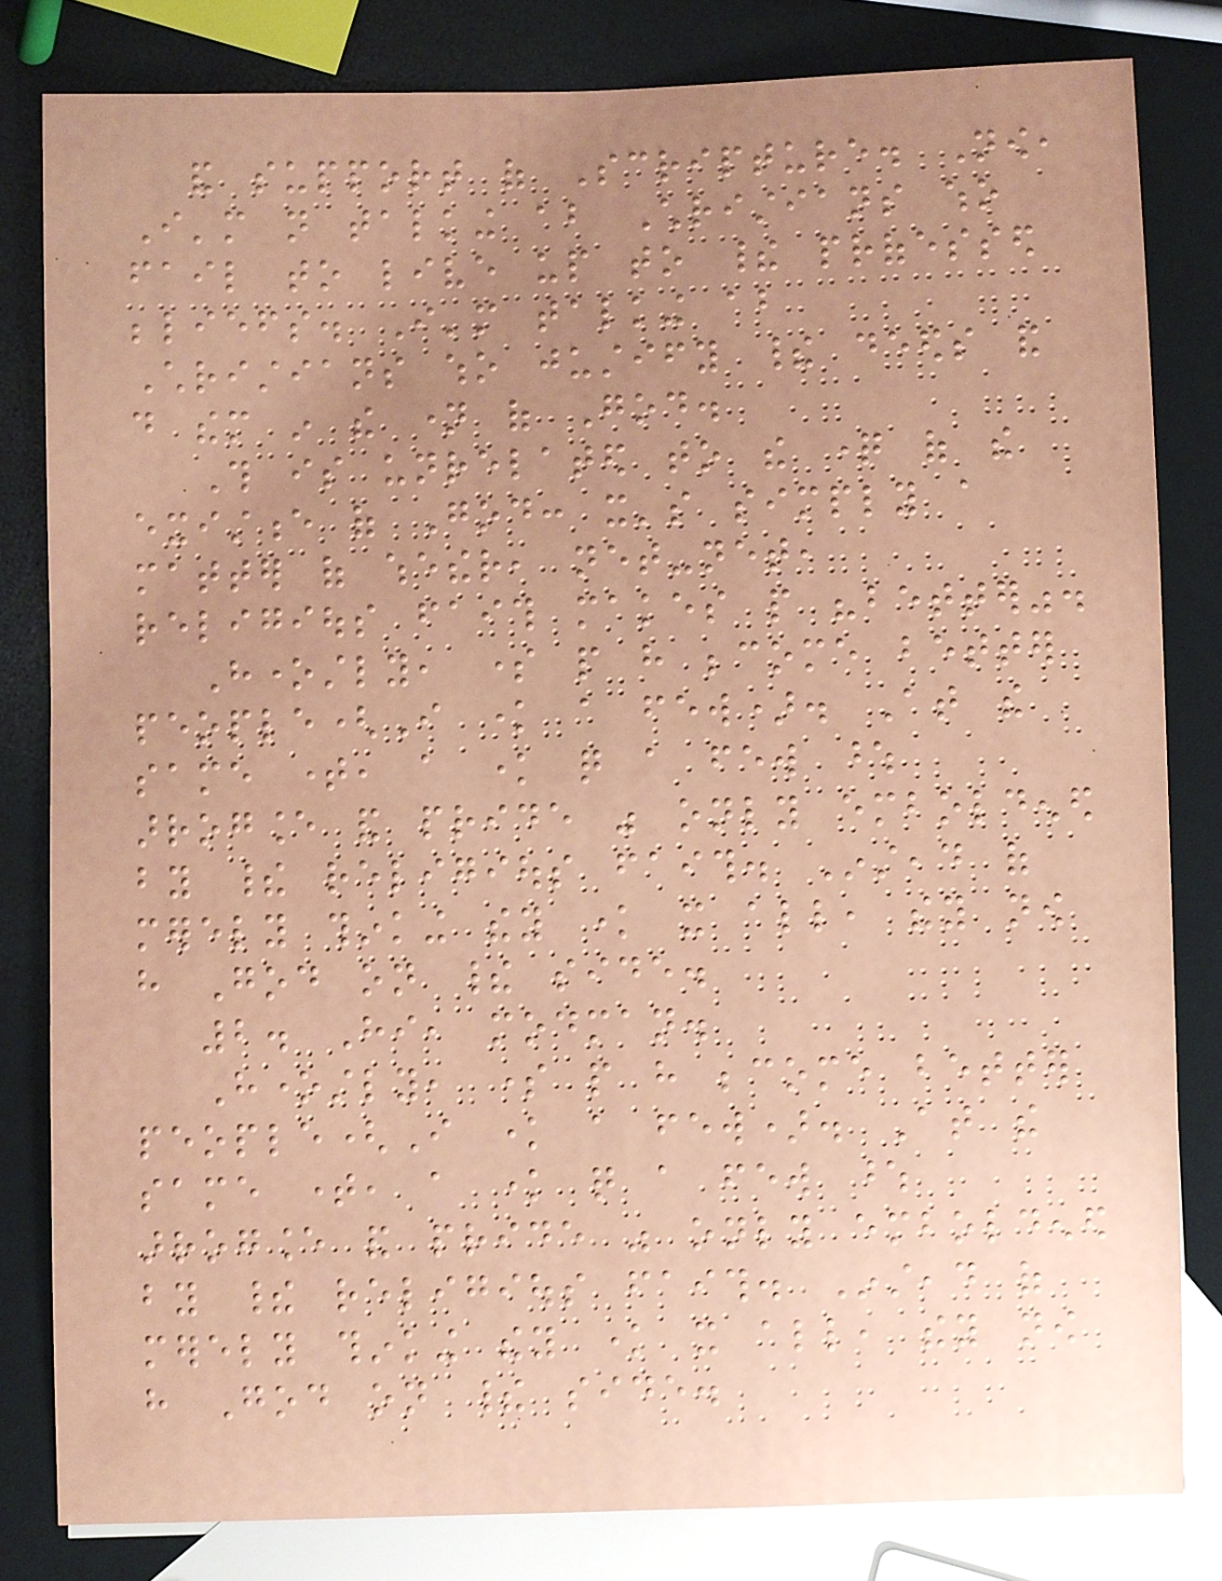and support of Scripture. Now,
I'm not talking about Christians who
fail to live up to their professed
beliefs. I'm talking about
Christians who justify their deeds and
do them in the name of God.
This is unrelated to the question of the
existence of God: it's simply a
matter of whether, net-net,
religious faith makes people "better".
Honestly, some people have become better
people(I know a few). At the
same time, a know quite a few whose
arrogance and pride was only emboldened
by their religious faith. Instead of
merely thinking they know it all, they now
have God on their side.
2. Hi, modman.
Honestly, some people have become better
people(I know a few). At the
same time, a know quite a few whose
arrogance and pride was only emboldened
by their religious faith. Instead of
merely thinking they know it all, they now
have God on their side.
